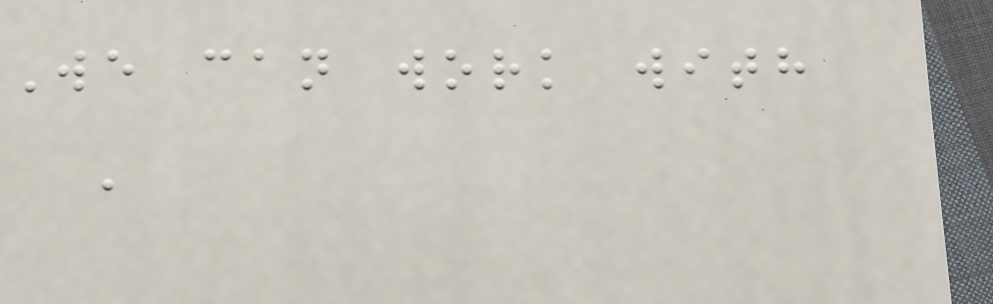We can work with
a
